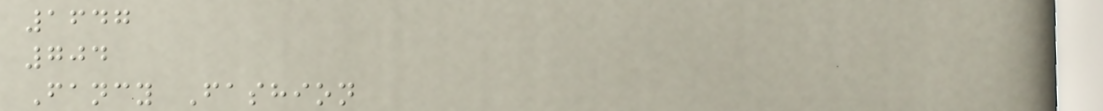1647
704
Fancy Fashion
